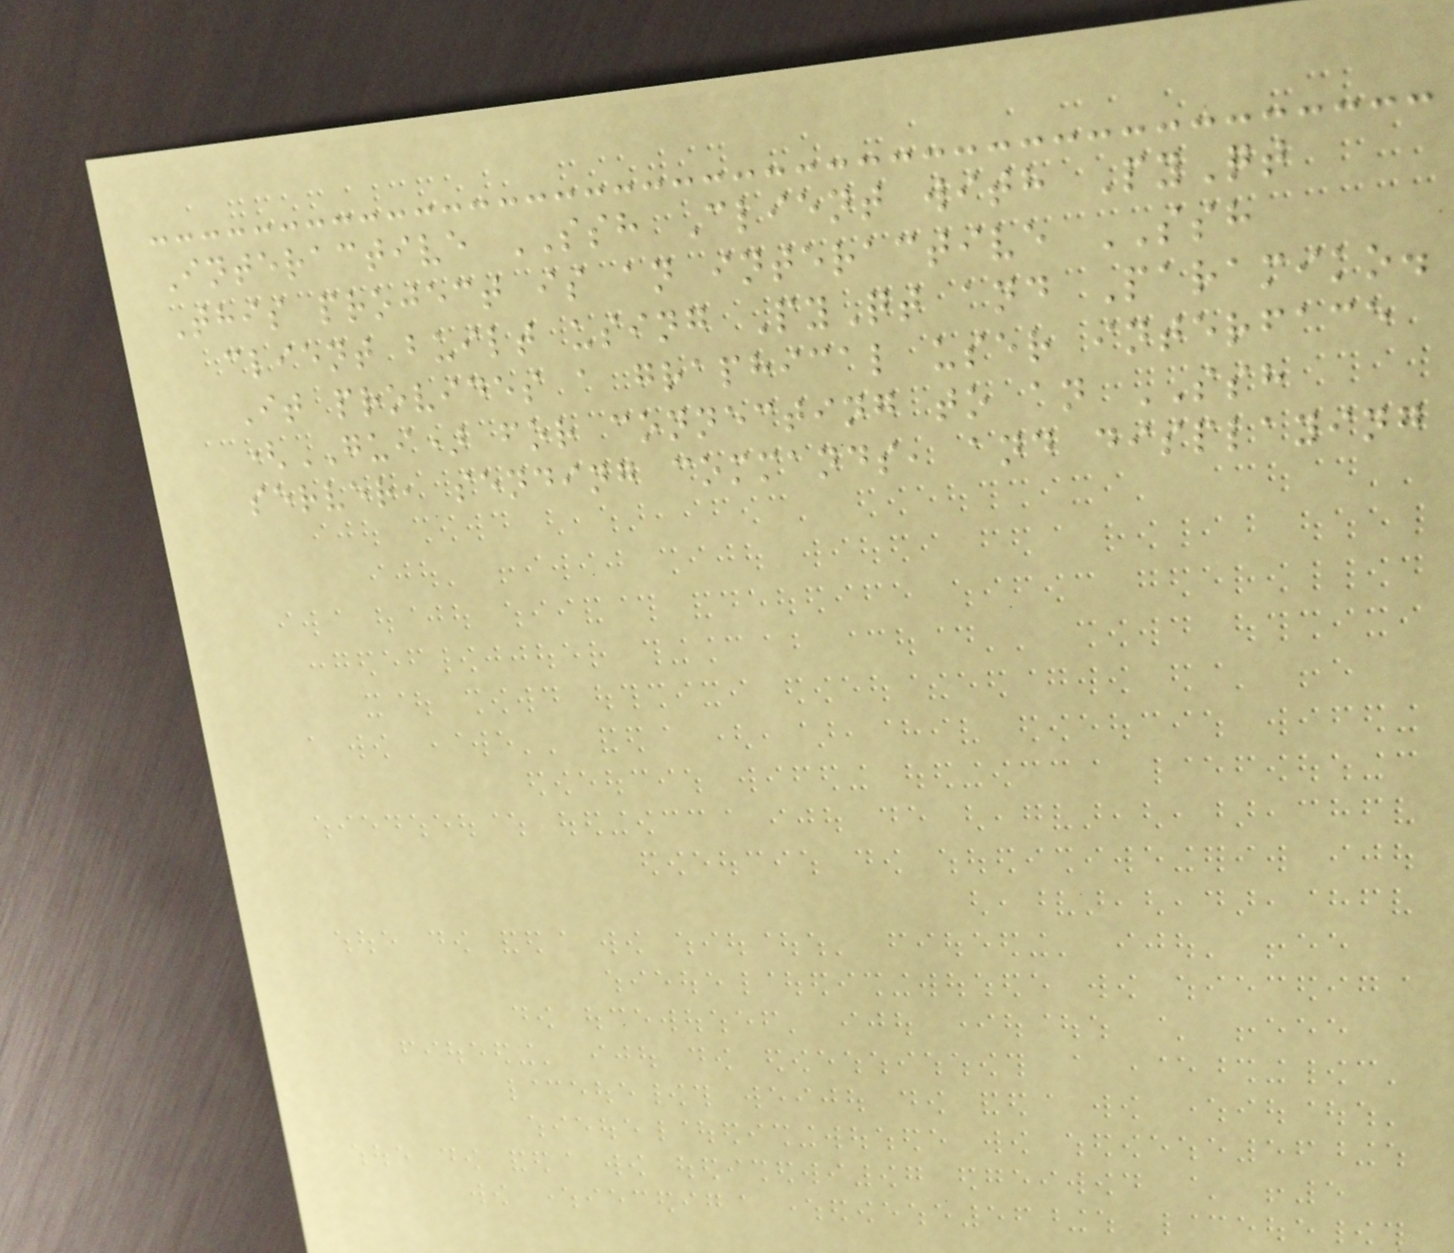Interactive SSH Client with PyQt
This project is an interactive SSH
client built using PyQt and Paramiko.
It provides a graphical user interface
(GUI) for connecting to an SSH
server, sending commands, and displaying
